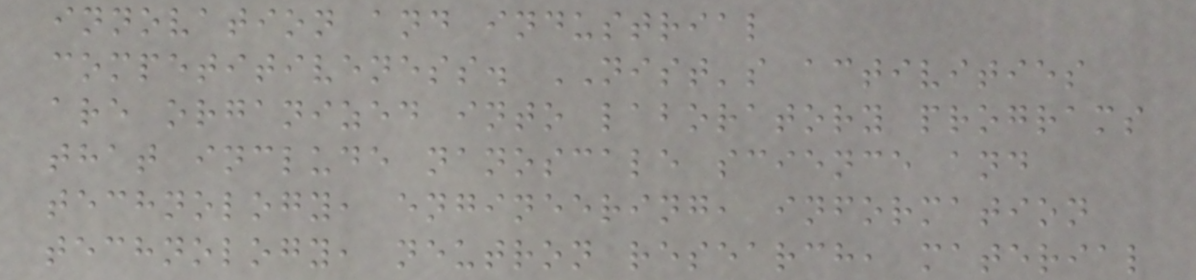innovation and industrial
competitiveness. NIST's activities
are organized into laboratory programs
that include nanoscale science and
technology, engineering, information
technology, neutron research, material
